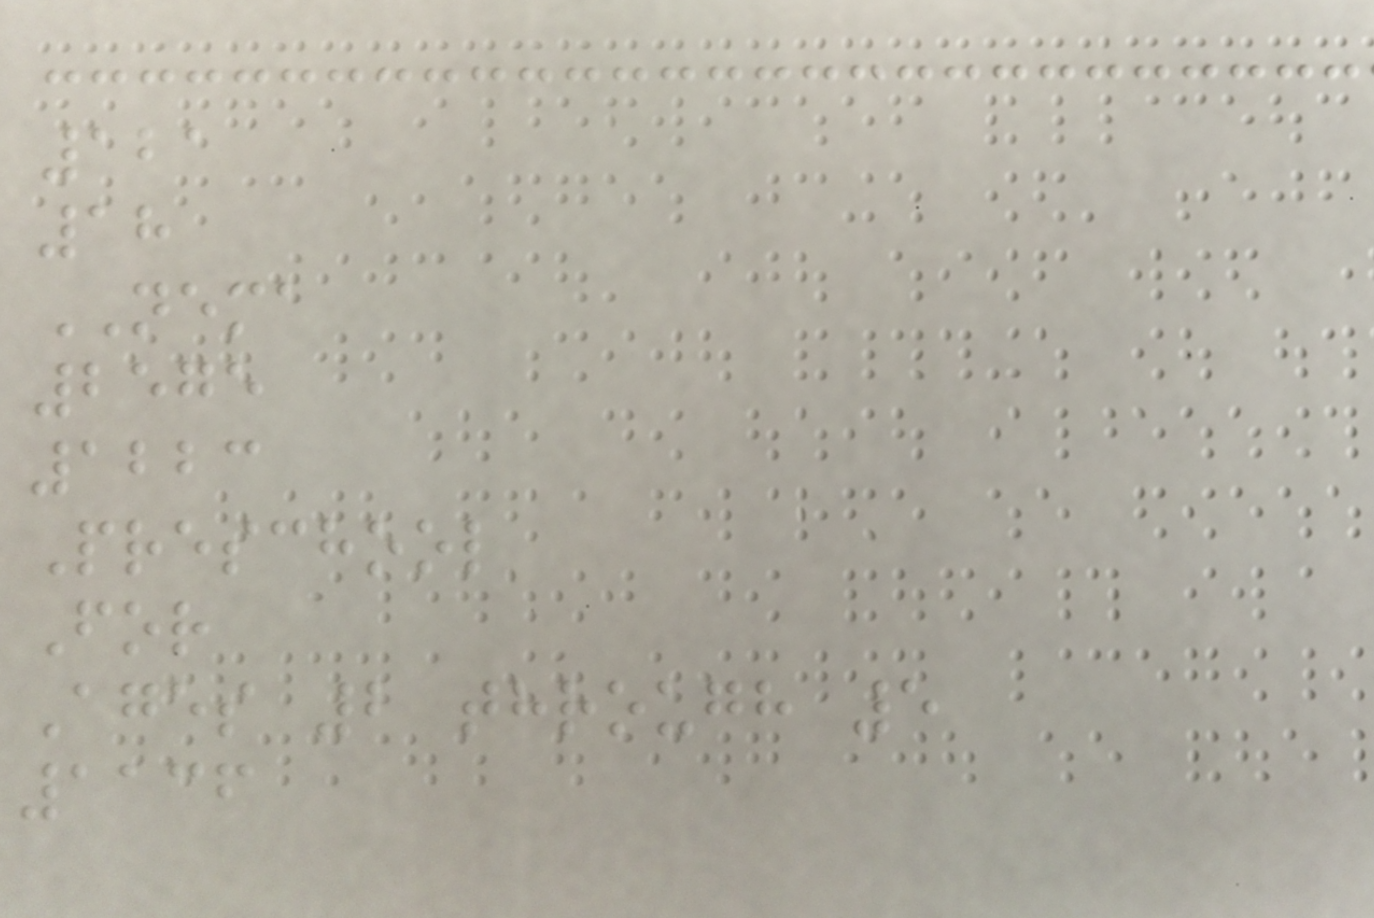121
18
NEMA
2575
1223
Preschool
For
Ages 2 through 5
1136
